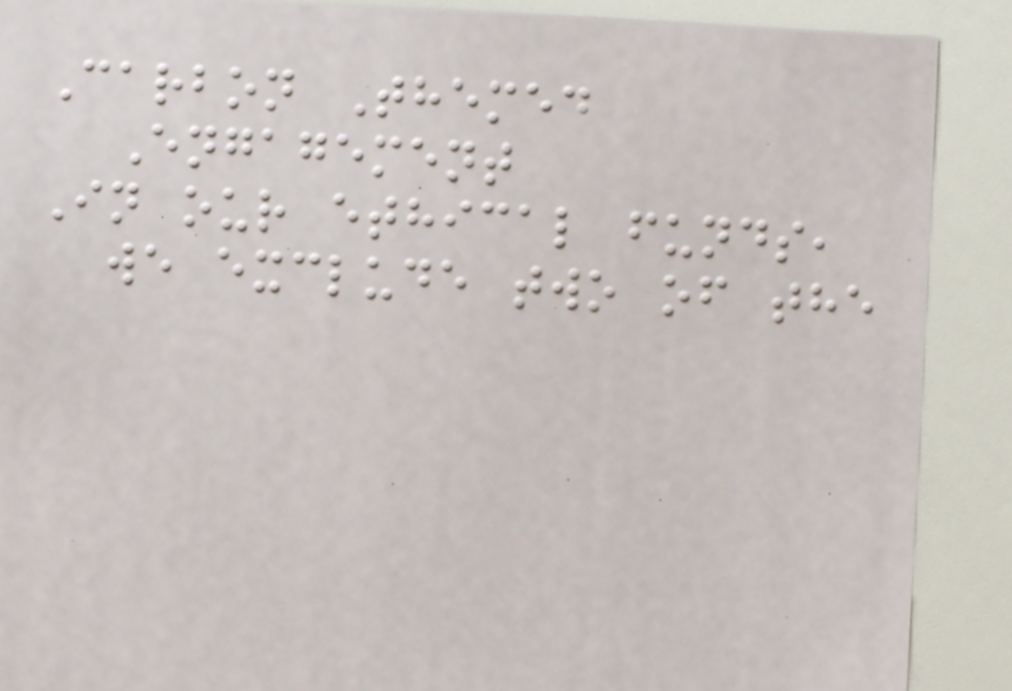Carbon Themed
Engagement
In our ethical funds,
we exclude two of the
